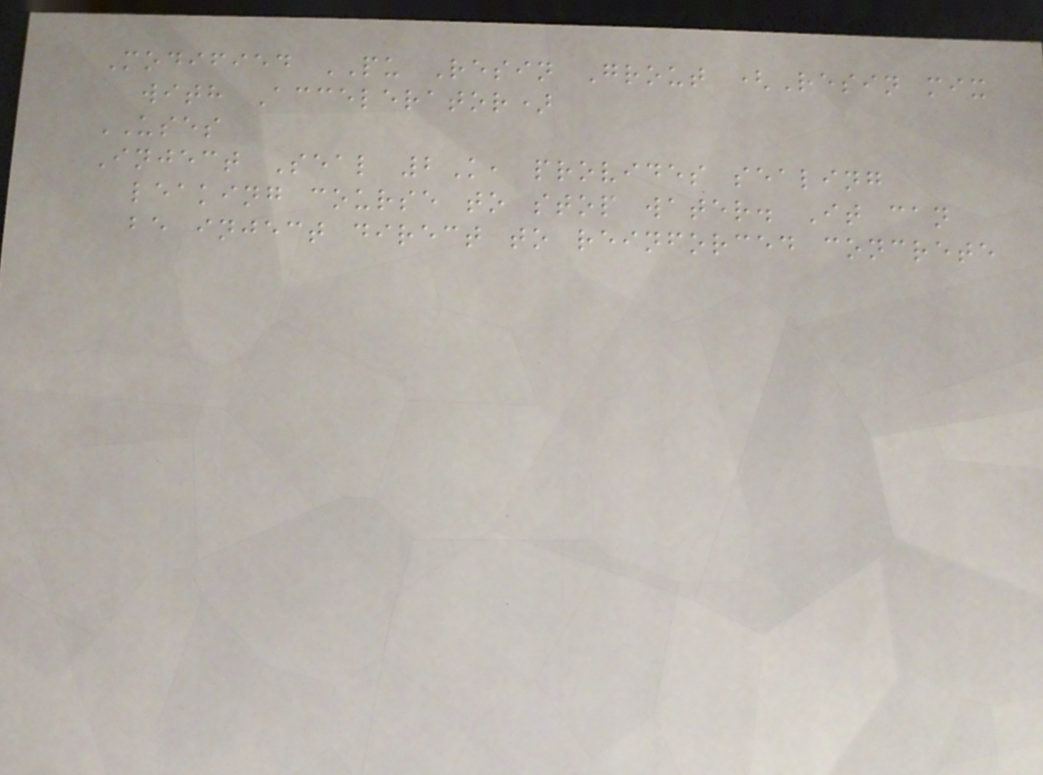Modified PU Resin Grout (Resin mix
with Accelerator)
USES
Inject Seal 2K, provides sealing
leaking course to stop water. It can
be inject direct to reinforced concrete
